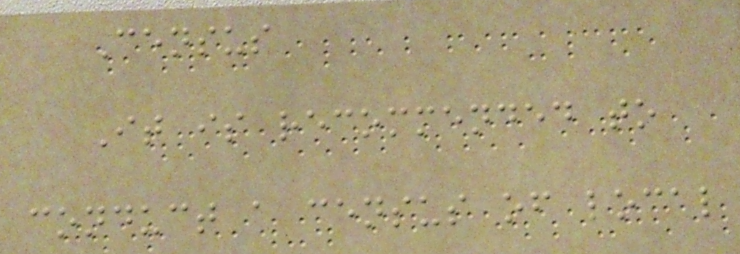Census
It is recommended to
conduct a census of local
